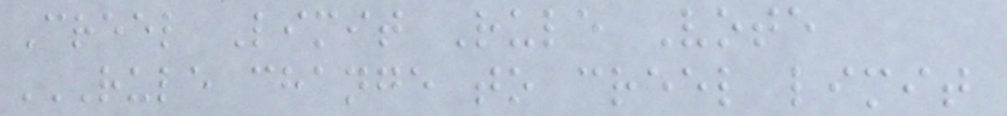Creel Limit Rule Vote
RULE CHANGE TO CREEL LIMIT
